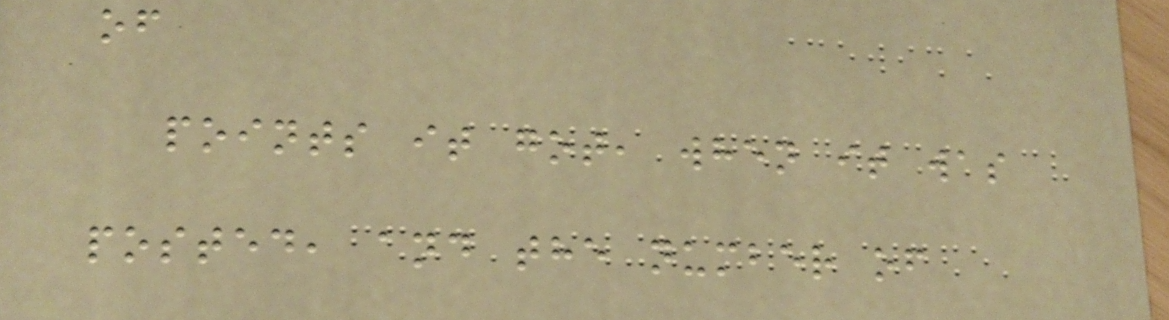of
points it got, when it was
posted, and the number of
